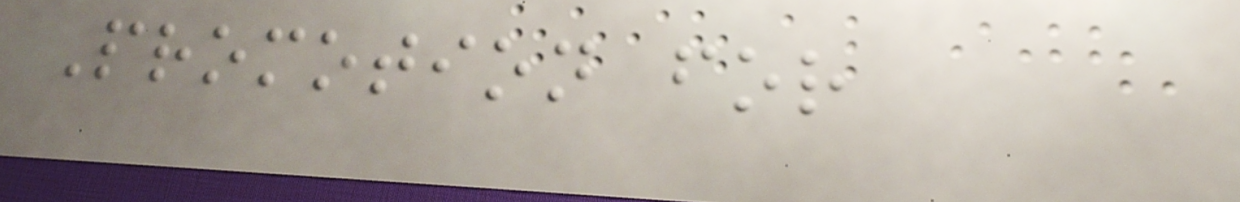Promotion for
